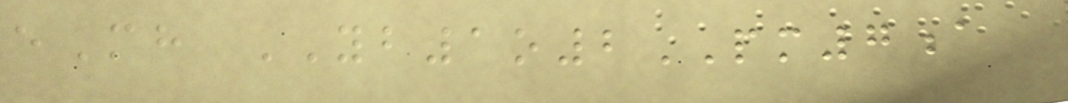eMh YB1o2PM7a
